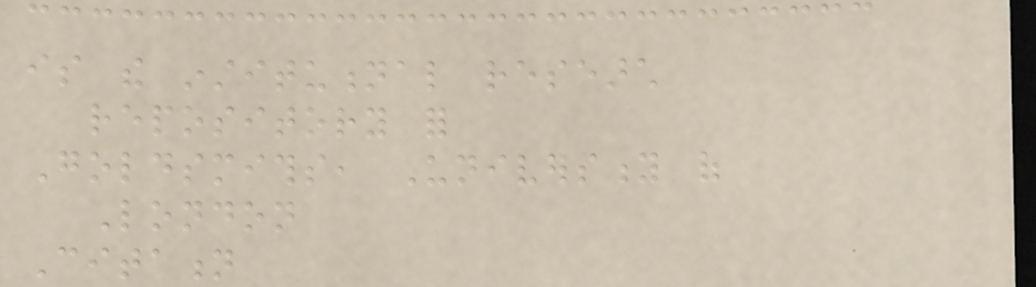is the institutional research
repository for
Goldsmiths, University of
London
Citation
